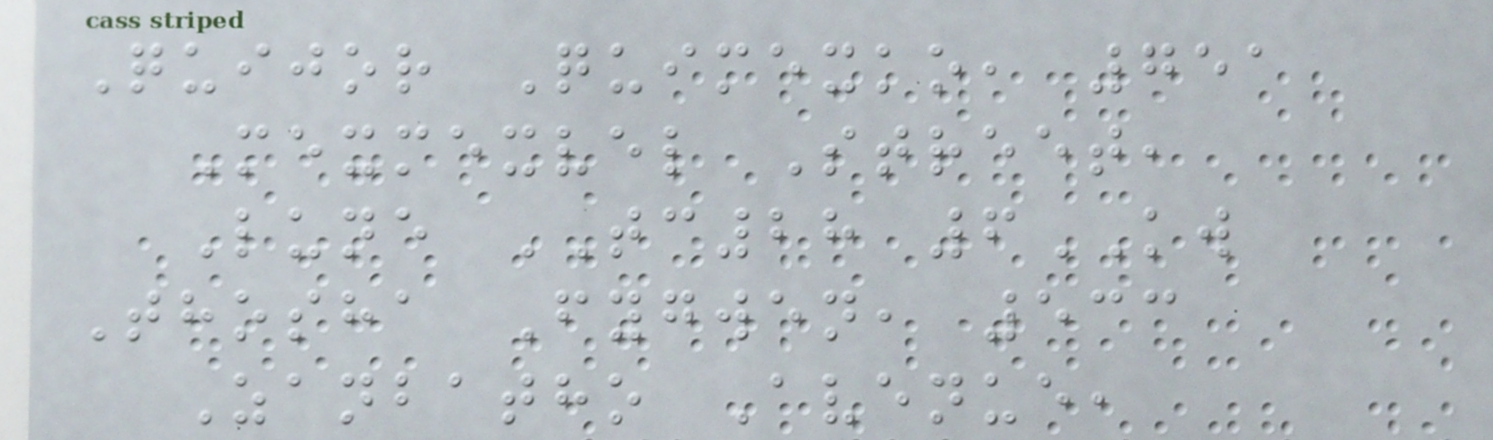Quijor Quimexko, 751
Mexmexvel Street,
Lune TC28 6KW
Thosha Fygwen, 533
Zanbatho Avenue,
